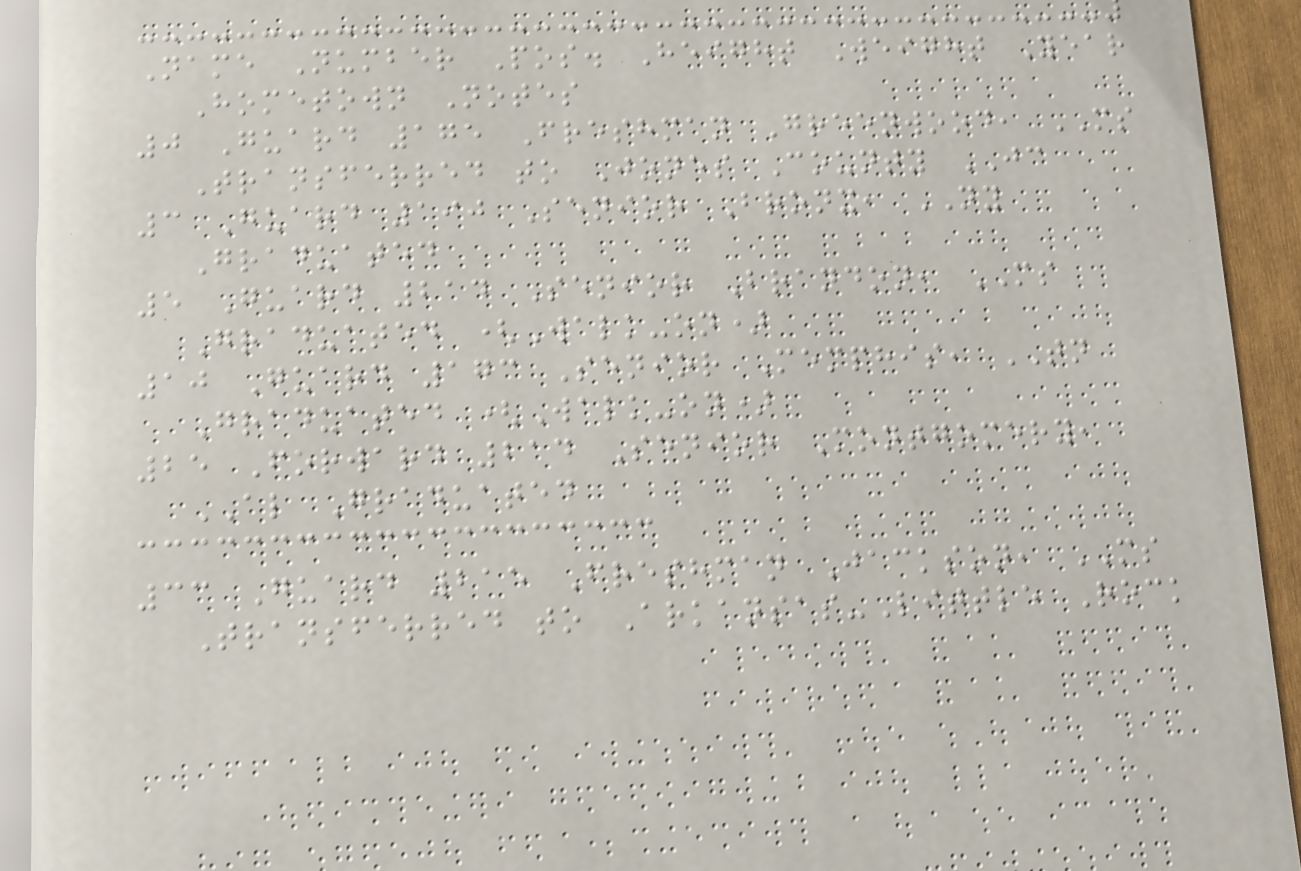Name Number Pos. Height Weight Year
Hometown Notes
0 Guard 175 Freshman Greenwood, MS
Transferred to Jones County JC
3 Guard 190 Senior Bronx, NY
Graduated
5 Guard 214 Senior Brandon, MS
Graduated (Walk-on)
10 Guard 173 Senior Memphis, TN
Graduated (Walk-on)
25 Forward 214 Senior Montgomery,
AL Graduated
33 Guard 215 Freshman Jackson, MS
Transferred to Arkansas-Little Rock
